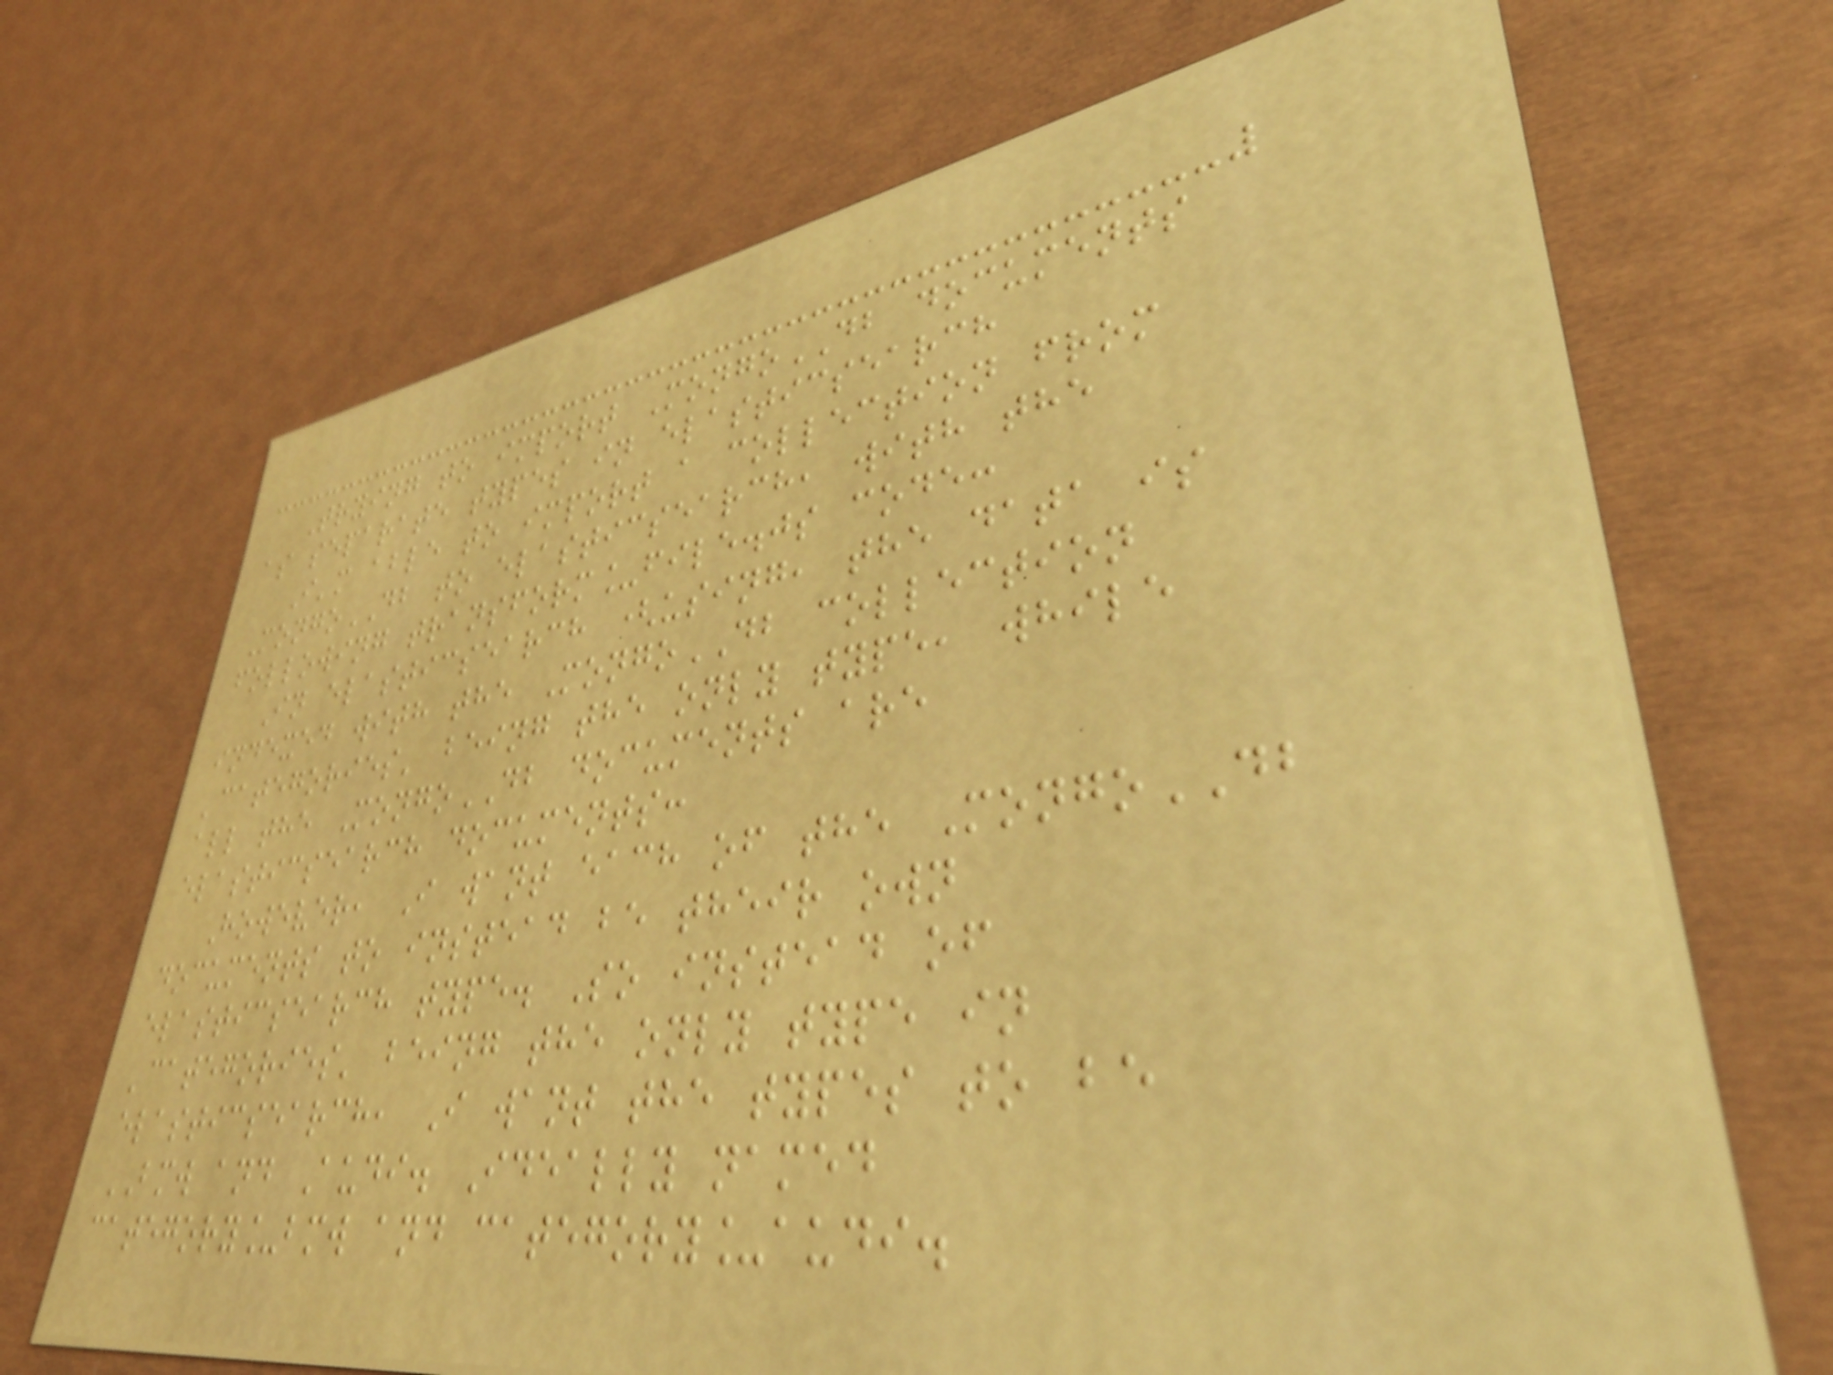Trying to import MongoDB documents
as separate types in elasticsearch
I'm able to import a collection from
MongoDB to elasticsearch, with the
following transform_file.js code:
In elasticsearch (using, the data is
indexed with the MongoDB collection
'categories' being the only type, while
all the MongoDB documents are
elasticsearch documents:
However, I want each of the MongoDB
documents to instead be their own
elasticsearch type. So instead of
'categories' being the only type in
elasticsearch, I want the types to be
BMW and Audi. Ideally named
category_bmw and category_audi.
